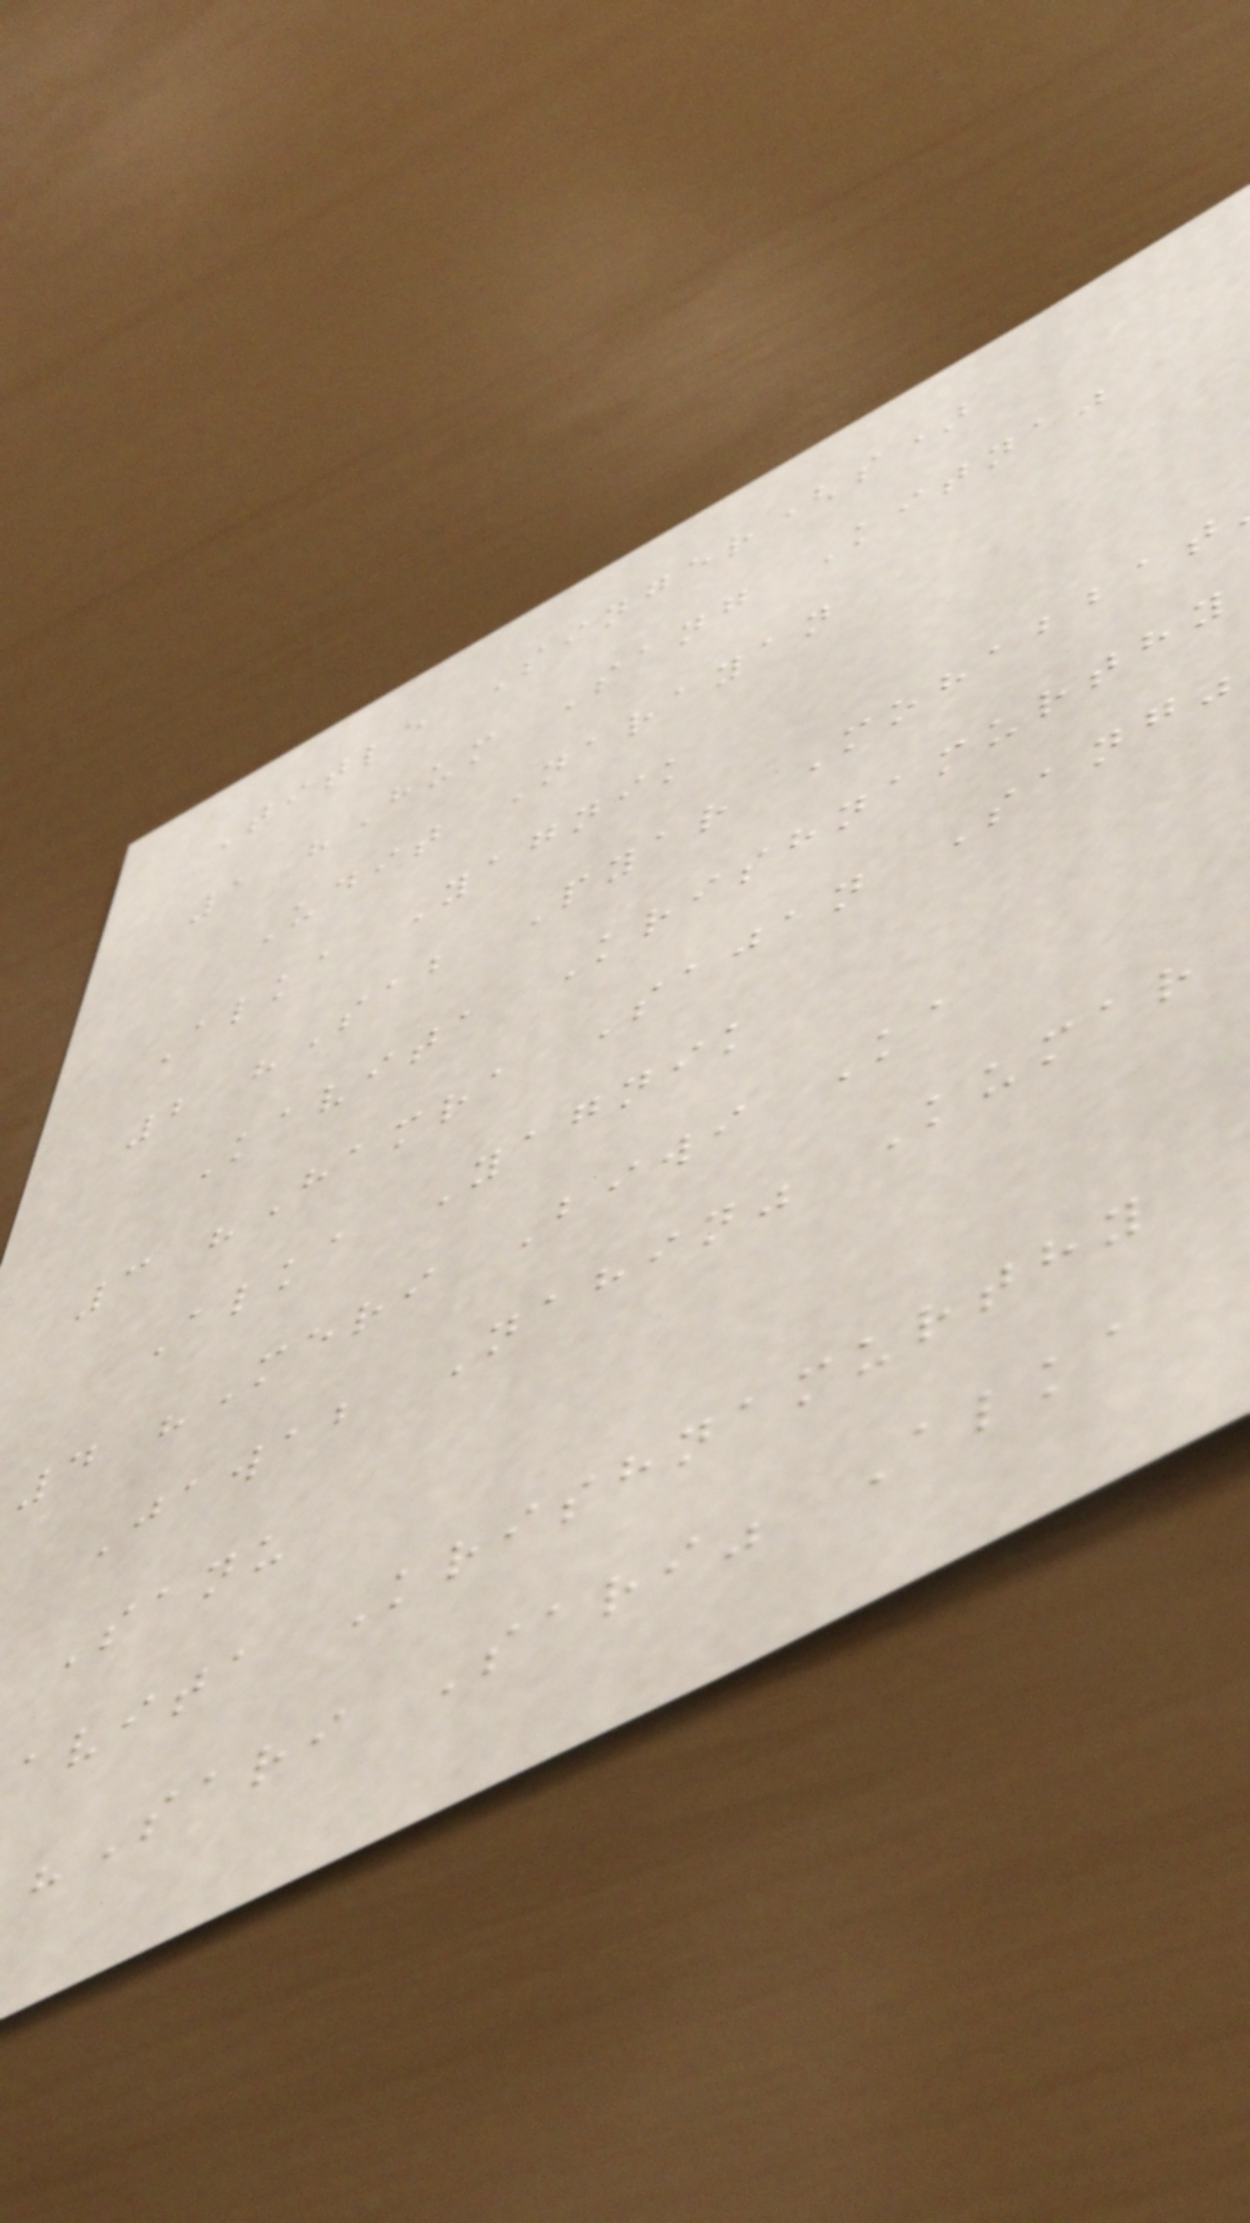Title Singer(s)
1 "Hum Sang Kitna"
Udit Narayan
Alka Yagnik
2 "Sab Pyar Mohabbat
Kavita Krishnamurthy
3 "Hamra Sajan Sang"
Alka Yagnik
4 "Meri Biwi Ka
Jawab Nahin" Kumar
Sanu
avita Krishnamurthy
"Sari Sari" Alka
